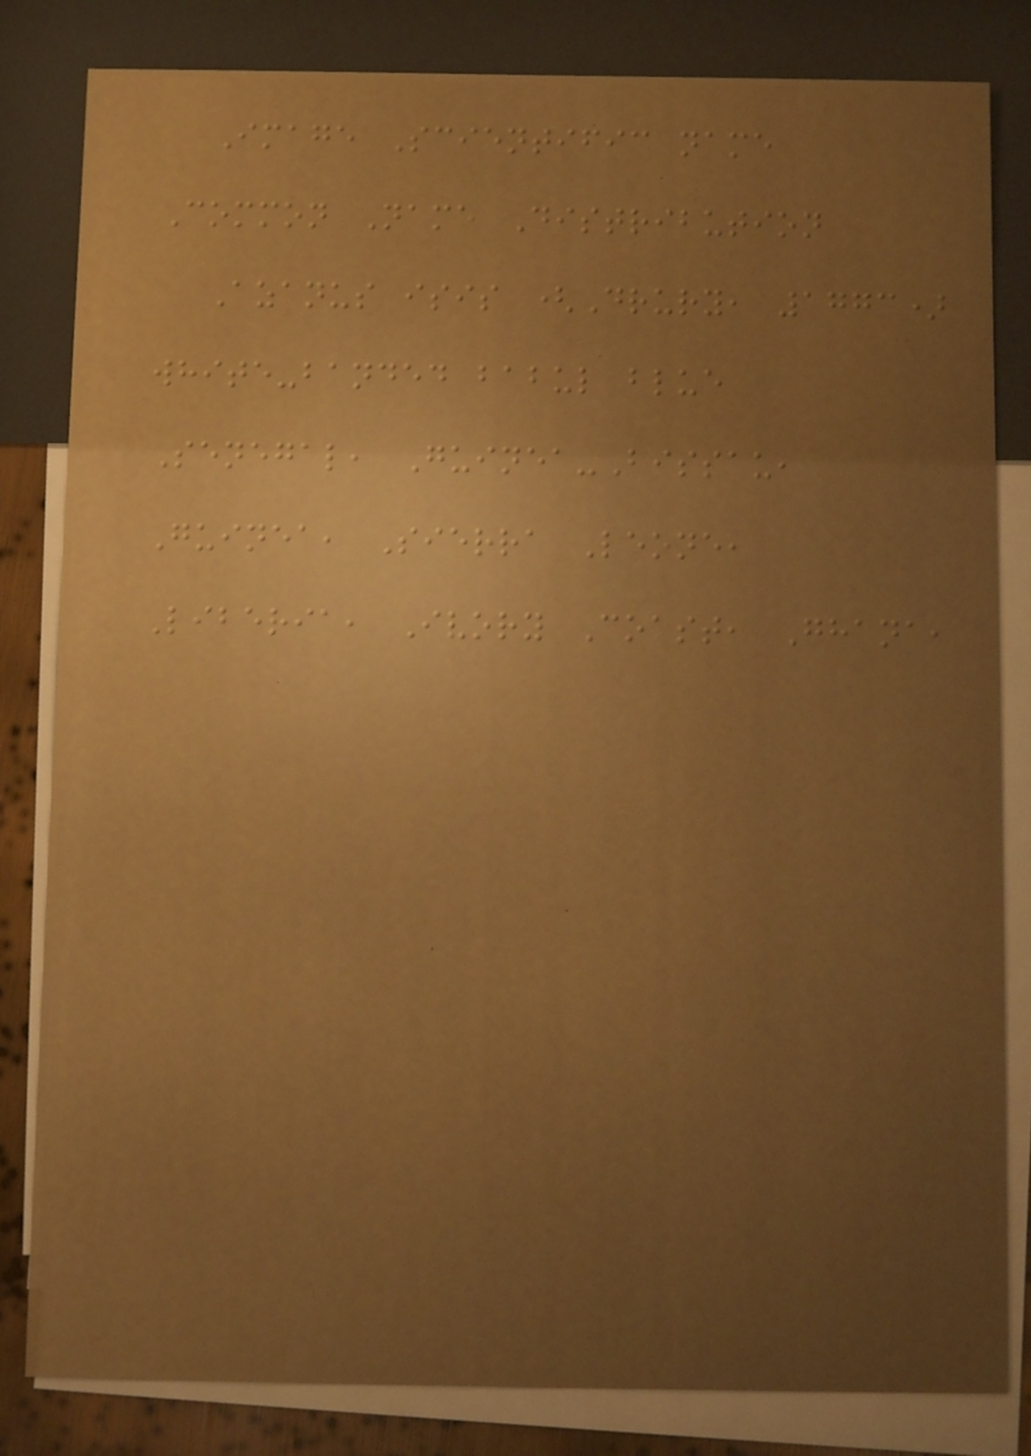Image Scientific name
Common Name Distribution
Azanus isis (Drury, 1773)
white-banded babul blue
Senegal, Guinea-Bissau,
Guinea, Sierra Leone,
Liberia, Ivory Coast, Ghana,
